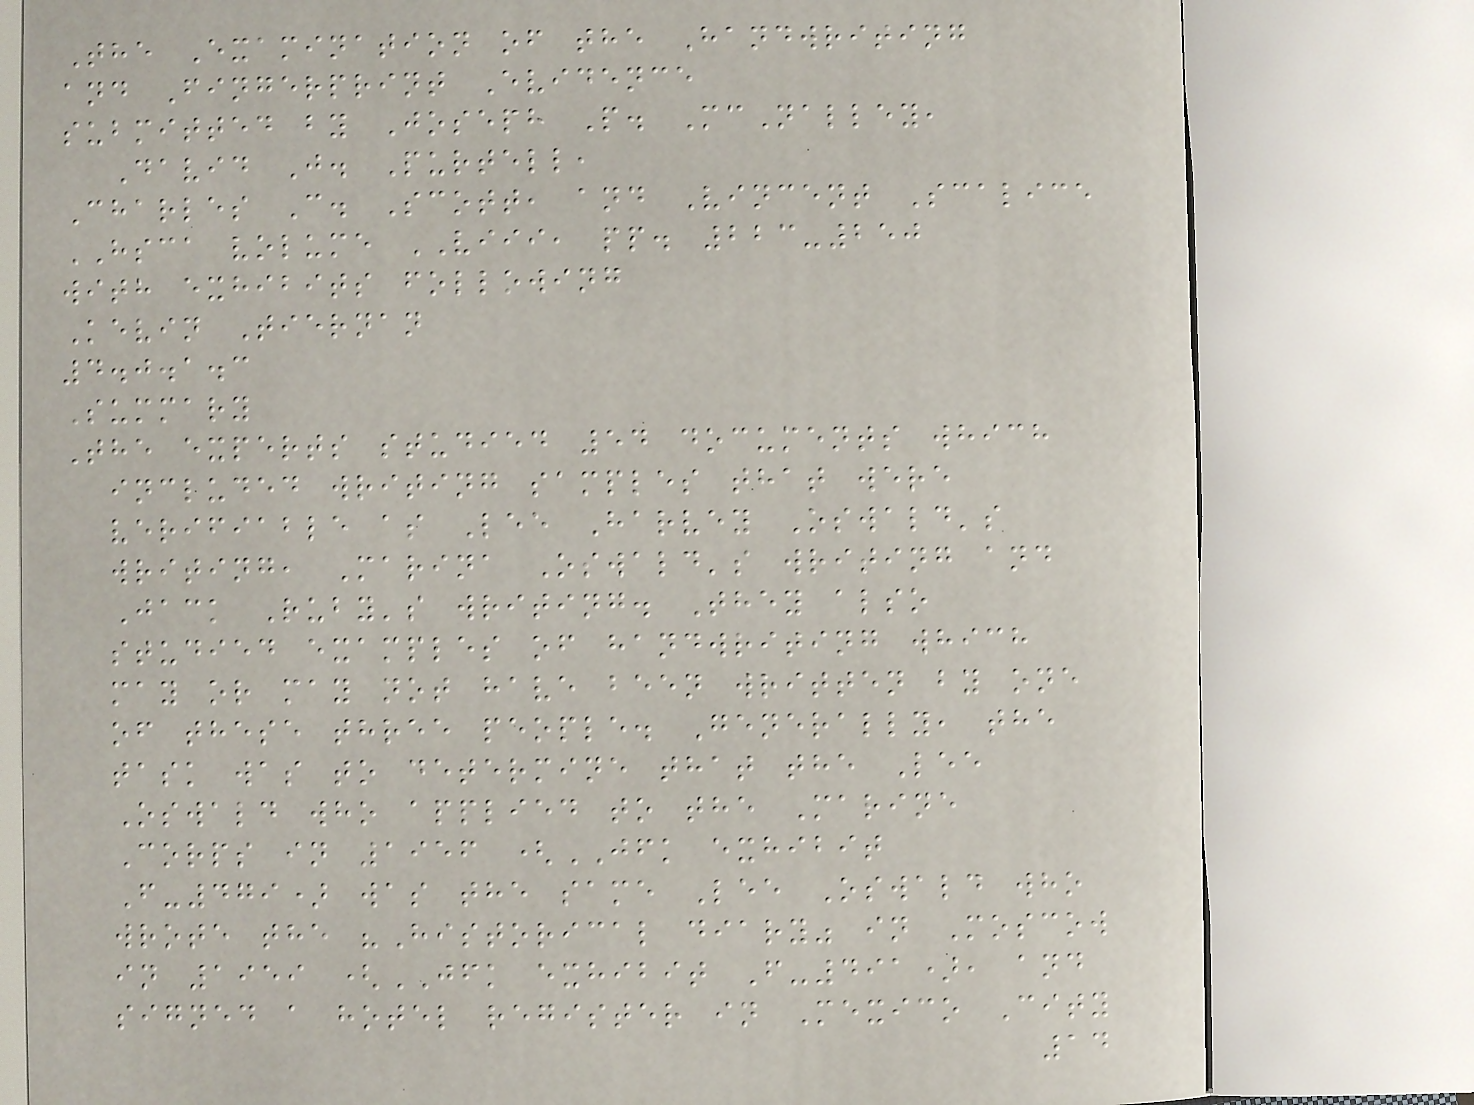The Examination of the Handwriting
and Fingerprint Evidence
submitted by Joseph P. McNalley,
David J. Purtell,
Charles C. Scott, and Vincent Scalice
HSCA volume VIII, pp. 223-250
with exhibits following
Kevin Tiernan
4.0.1.3
Summary
The experts studied 54 documents which
included writing samples that were
verifiable as Lee Harvey Oswald's
writing, Marina Oswald's writing and
Jack Ruby's writing. They also
studied examples of handwriting which
may or may not have been written by one
of these three people. Generally, the
task was to determine that the Lee
Oswald who applied to the Marine
Corps in 1956 (JFK exhibit
F-479) was the same Lee Oswald who
wrote the "Historical diary" in Moscow
in 1959 (JFK exhibit F-491), and
signed a hotel register in Mexico City
14
